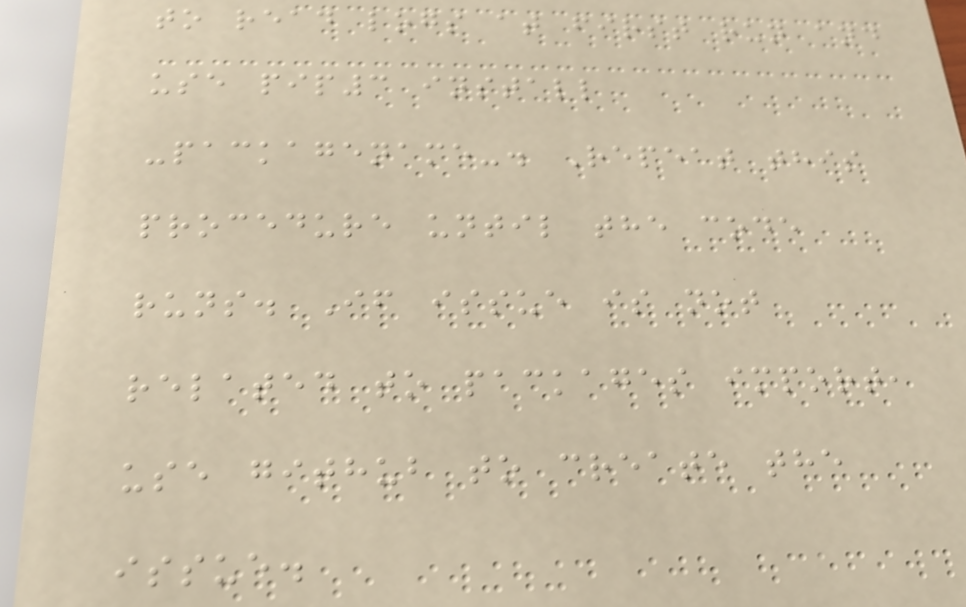to read logs at first run and
use pip3 install
-packagename-. Repeat this
procedure until the code
runs. If issue is not
related to packages import,
use github to create the
issue.
